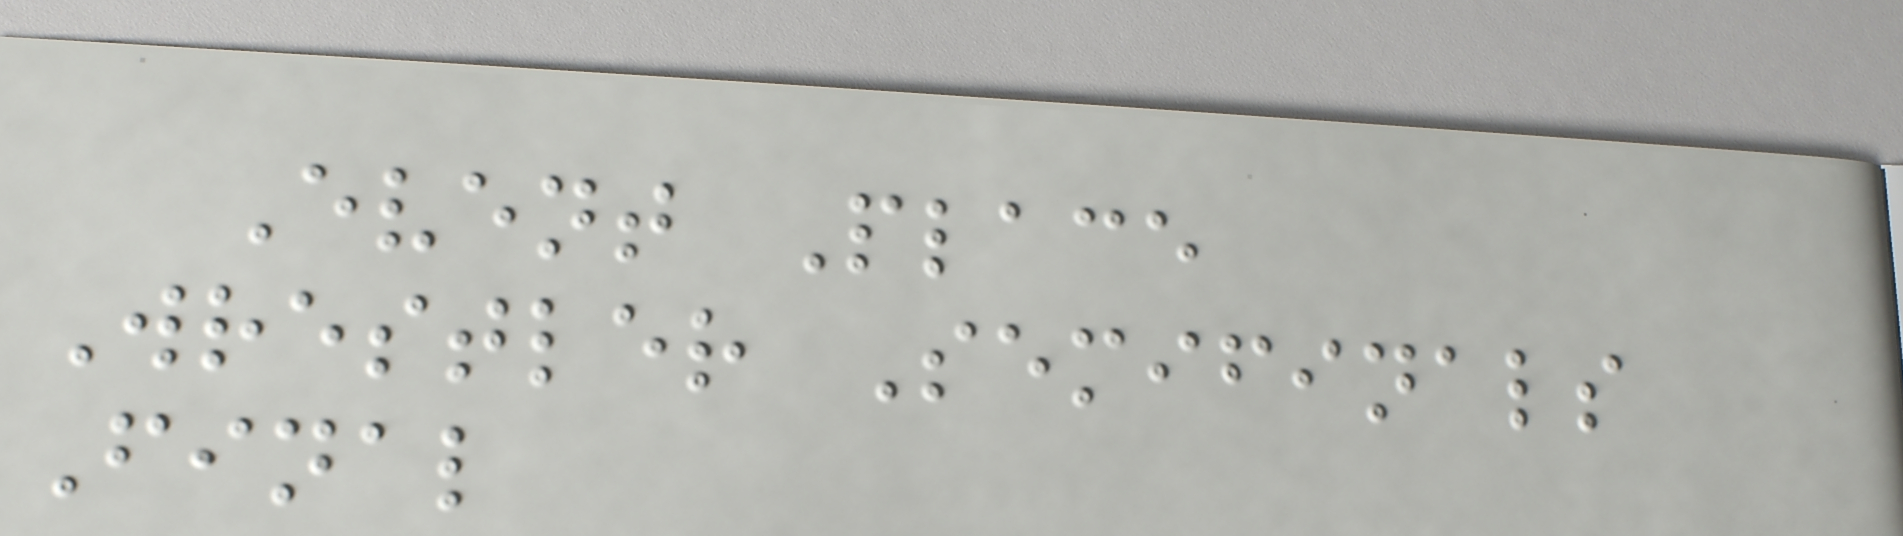Event Place
Wrestler Semifinals
Final
